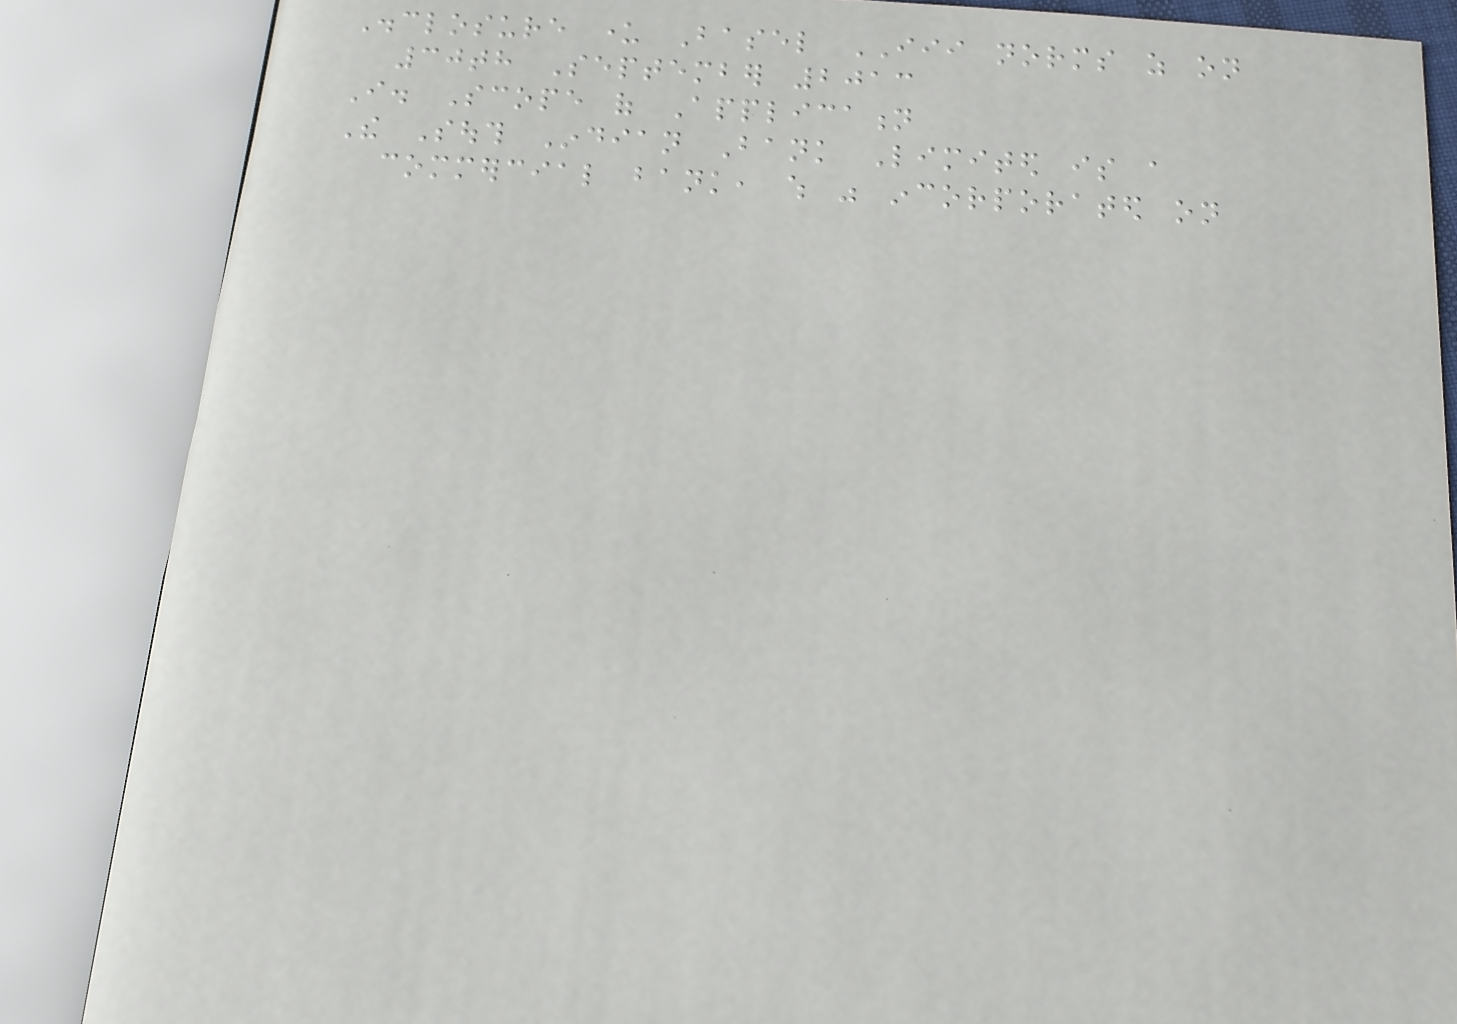Disclosure under Basel III norms as on
30th September 2013
I. Scope of Application
The South Indian Bank Limited is a
commercial bank, which was incorporated on
